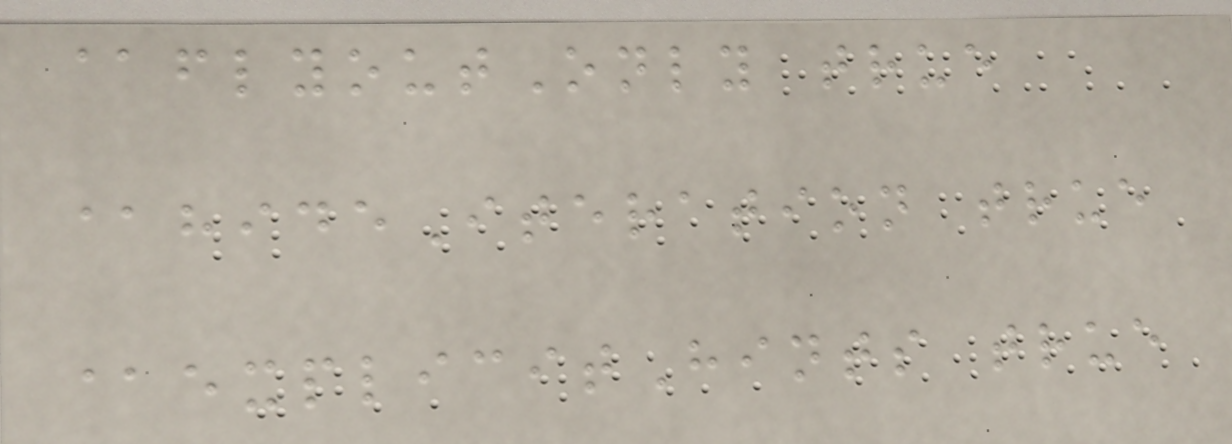@flyoutOnly true
@hideIteration true
@explicitHints true
